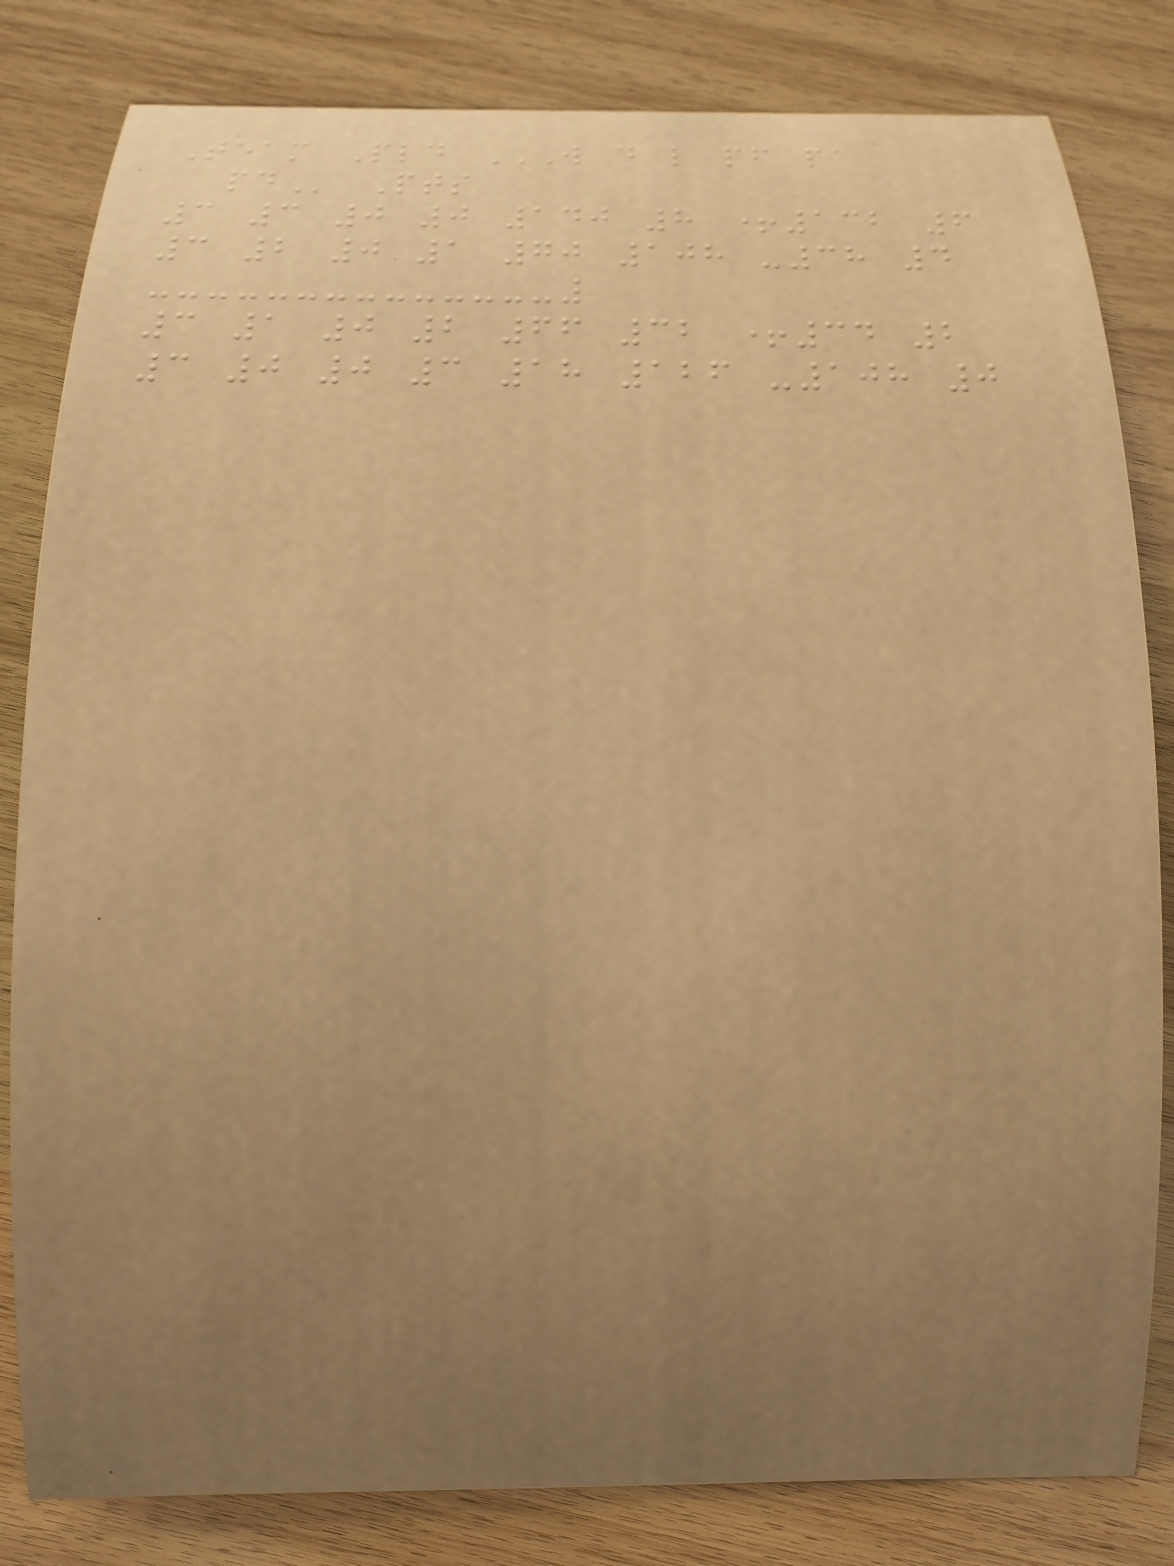Team Pld W D L PF PA
PD Pts
3 3 0 0 140 8 +132 6
3 2 0 1 70 108 -38 4
3 1 0 2 66 32 +34 2
3 0 0 3 18 126 -108 0
